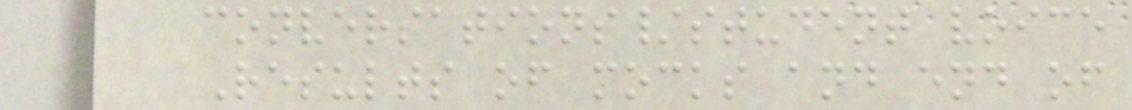conversations/student voice
Results of mocks and end of
